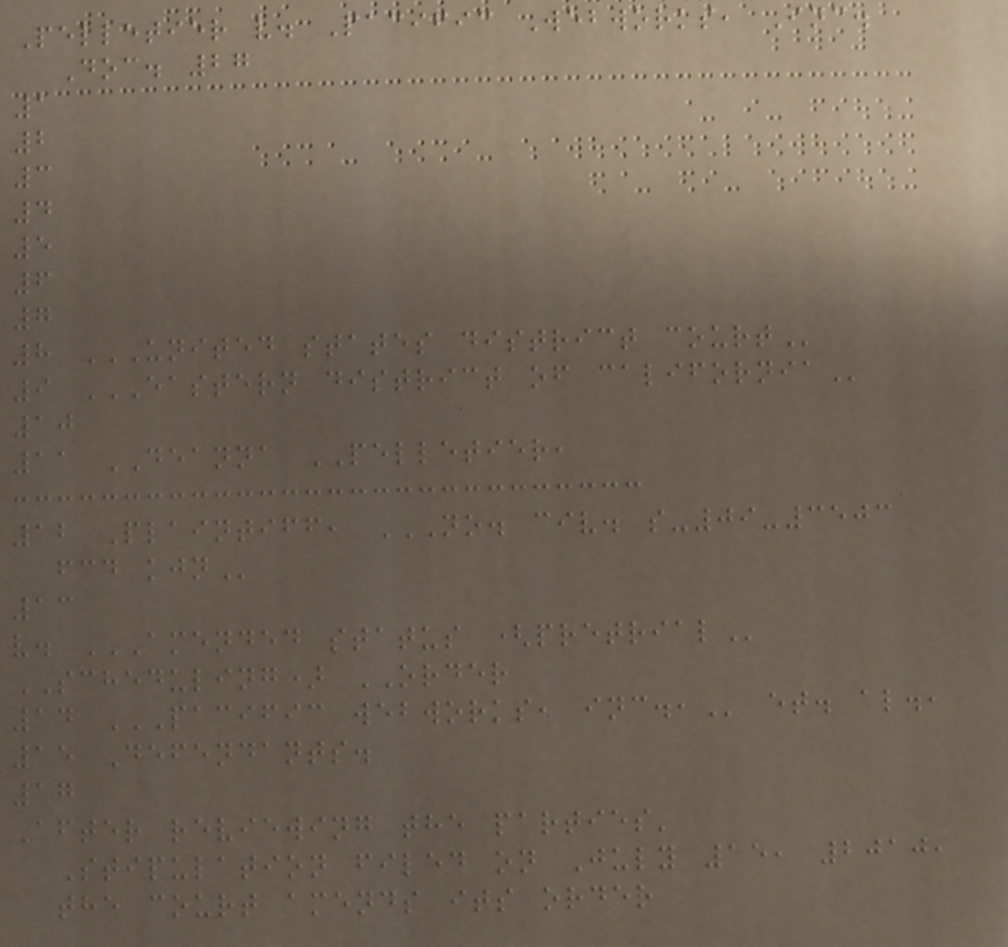Pelletier v. Pacific Webworks, Inc.
Doc. 27
1
2
3
4
5
6
7
8 UNITED STATES DISTRICT COURT
9 EASTERN DISTRICT OF CALIFORNIA
10
11 DEANNA PELLETIER,
12 Plaintiff, NO. CIV. S-09-3503
FCD KJN
13
v. AMENDED STATUS (PRETRIAL
SCHEDULING) ORDER
14 PACIFIC WEBWORKS, INC., et. al.,
15 Defendants.
17
After reviewing the parties'
Stipulation filed on July 15, 2010,
the court amends its order
